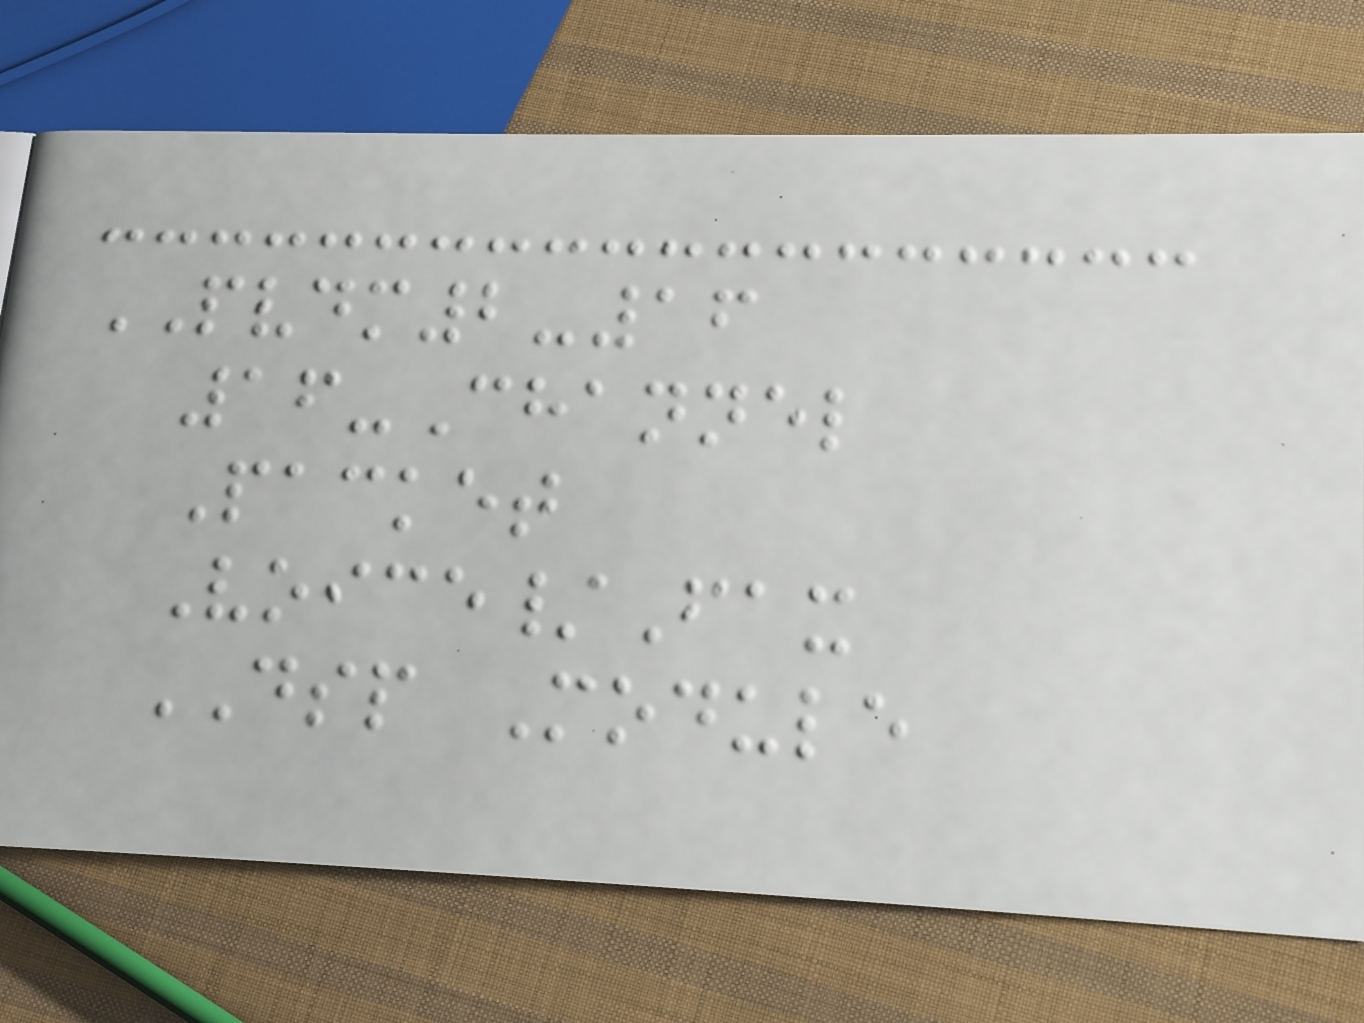PVDM2-16
16-Channel
Packet
Voice/Fax
DSP Module
